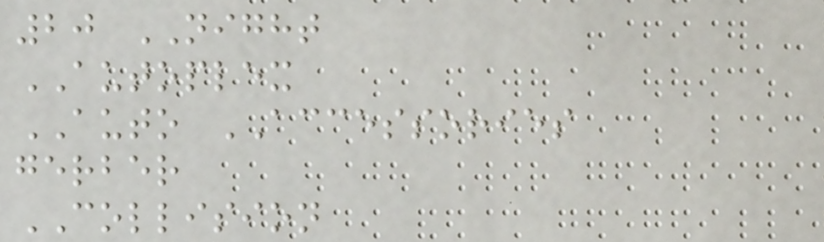20 NIGHT
AUTOPLEX
AUTO ACCESSORIES
gerber
COLLISION
